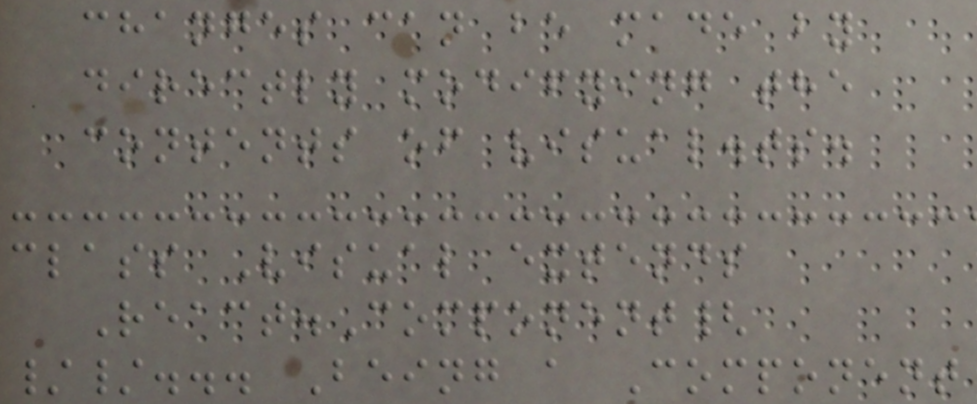changes can be made by
directly modifying the
contents of visual.ts.
class Visual extends
React.Component{
//... Being a Component
